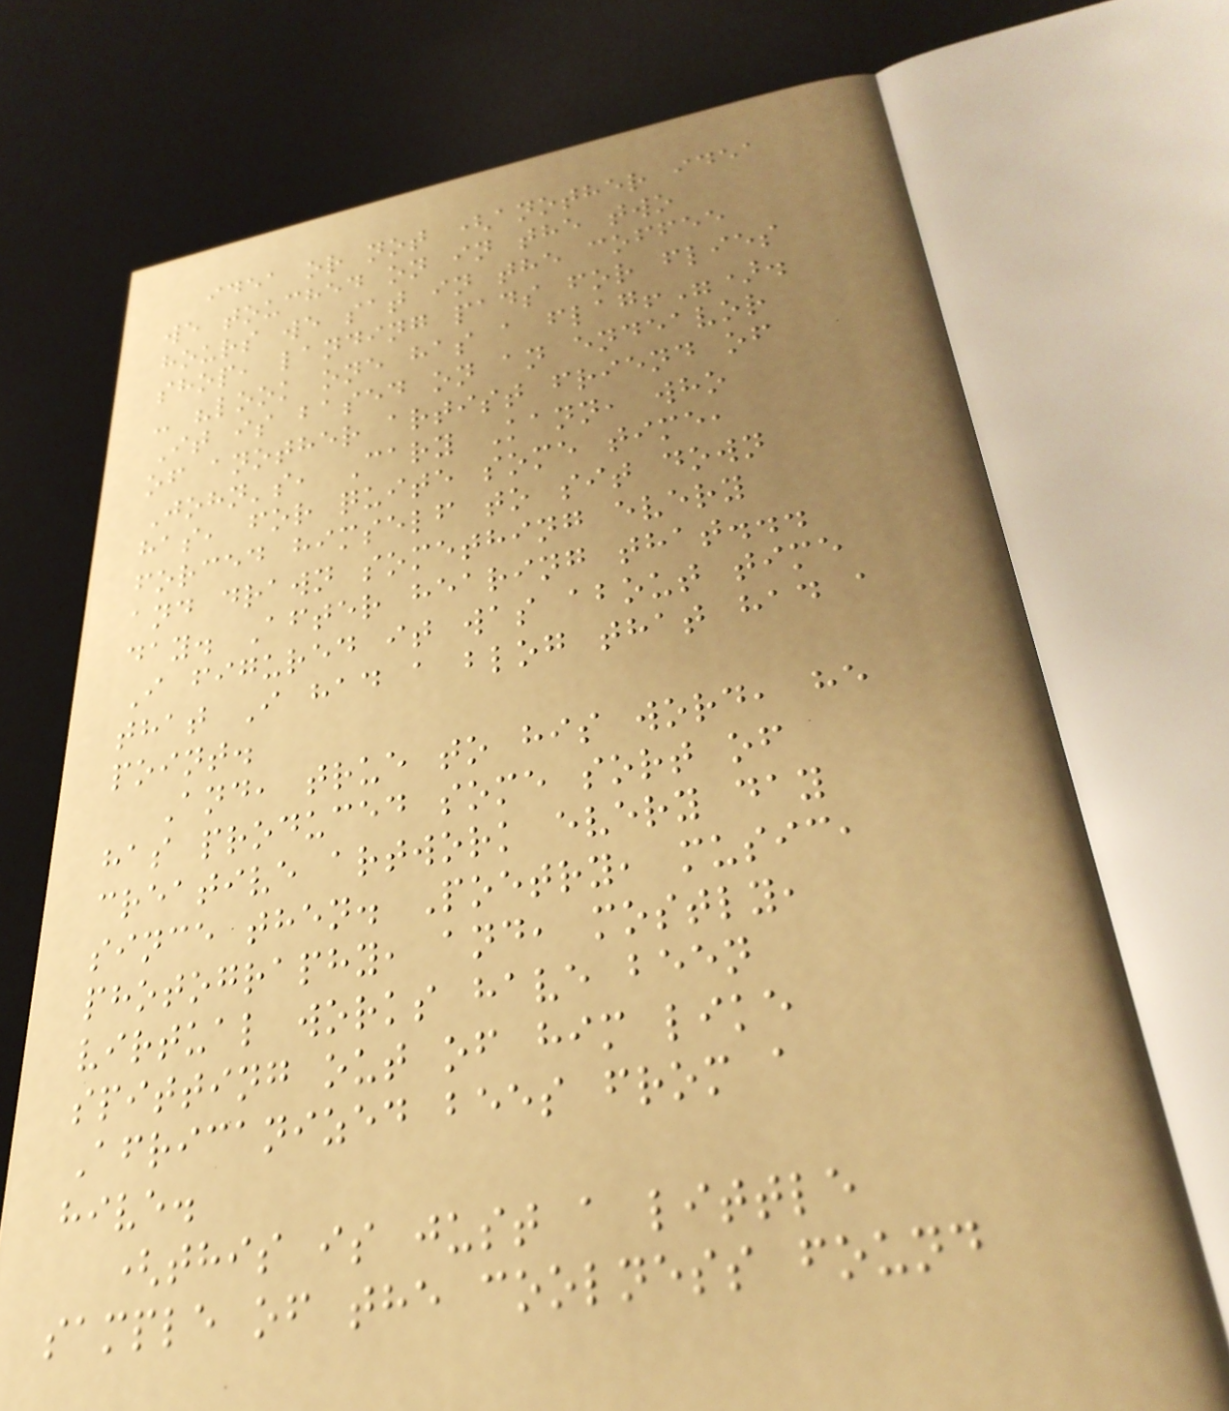idea or not (another idea
we touched on in the two
hours we sat in the coffee
shop, landing pads for flies
- "look one has a flag!").
It is based on an endeavor
of another artist friend of
John's, Cary Kann, who
has, for quite some time,
forced himself to sit down
and drawn something every
day. After hearing that...
I figured it was about time
that I had a blog that had a
point.
And, true to his word, he
has produced some sort of
creative artwork every day
since then. Poetry, music,
photography, and, mostly,
virtual works have been
spitting out of him like
Africanized bees from a
hive.
(this is just a little
sample of the coolness found
